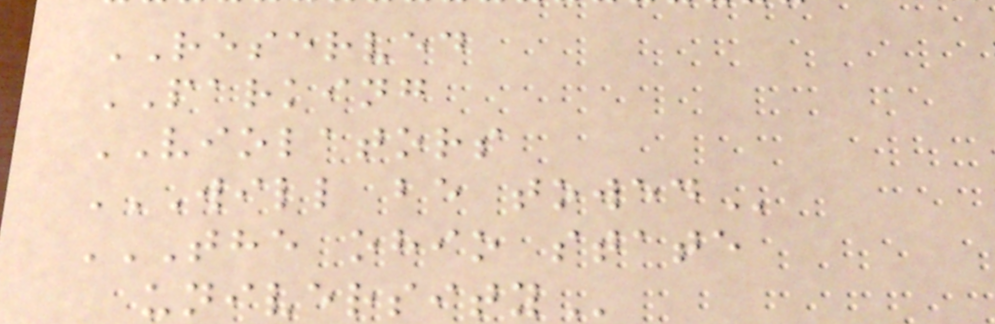RESERVED
PARKING
VIOLATORS
WILL BE TOWED
THE OHIO STATE
UNIVERSITY
